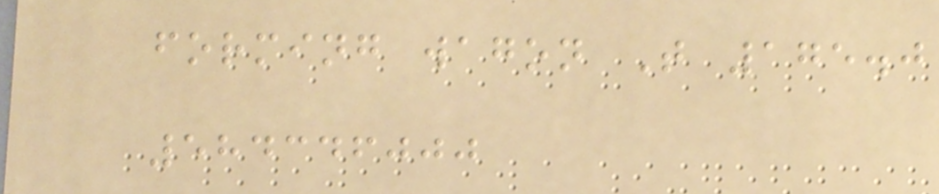forming wagon T 175.0
584346000
